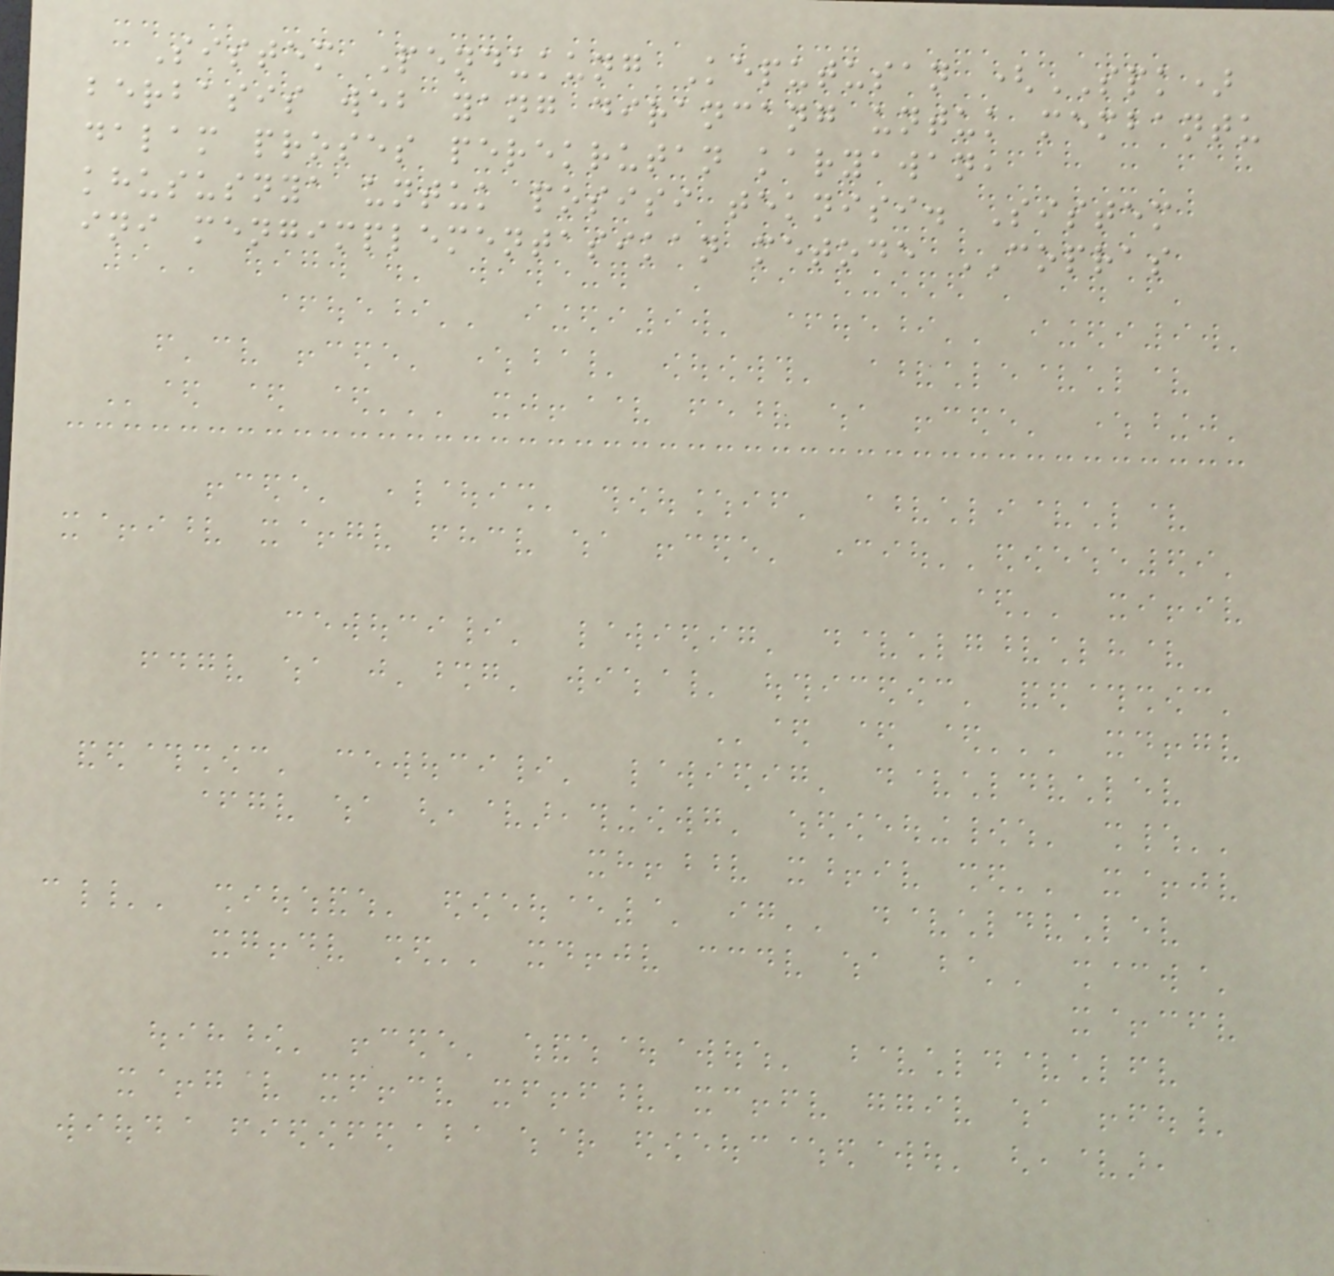Sistem Pendukung Keputusan (SPK)
berbasis web yang dirancang untuk membantu
dalam proses perekrutan karyawan,
khususnya untuk posisi teknisi. Sistem
ini mengimplementasikan metode COPRAS
